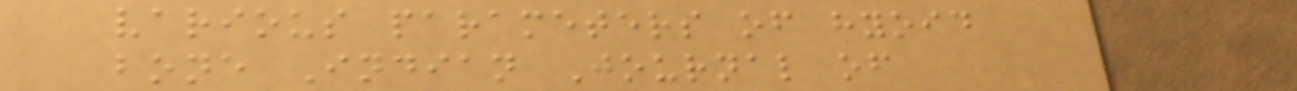various parameters of hyoid
bone Indian Journal of
